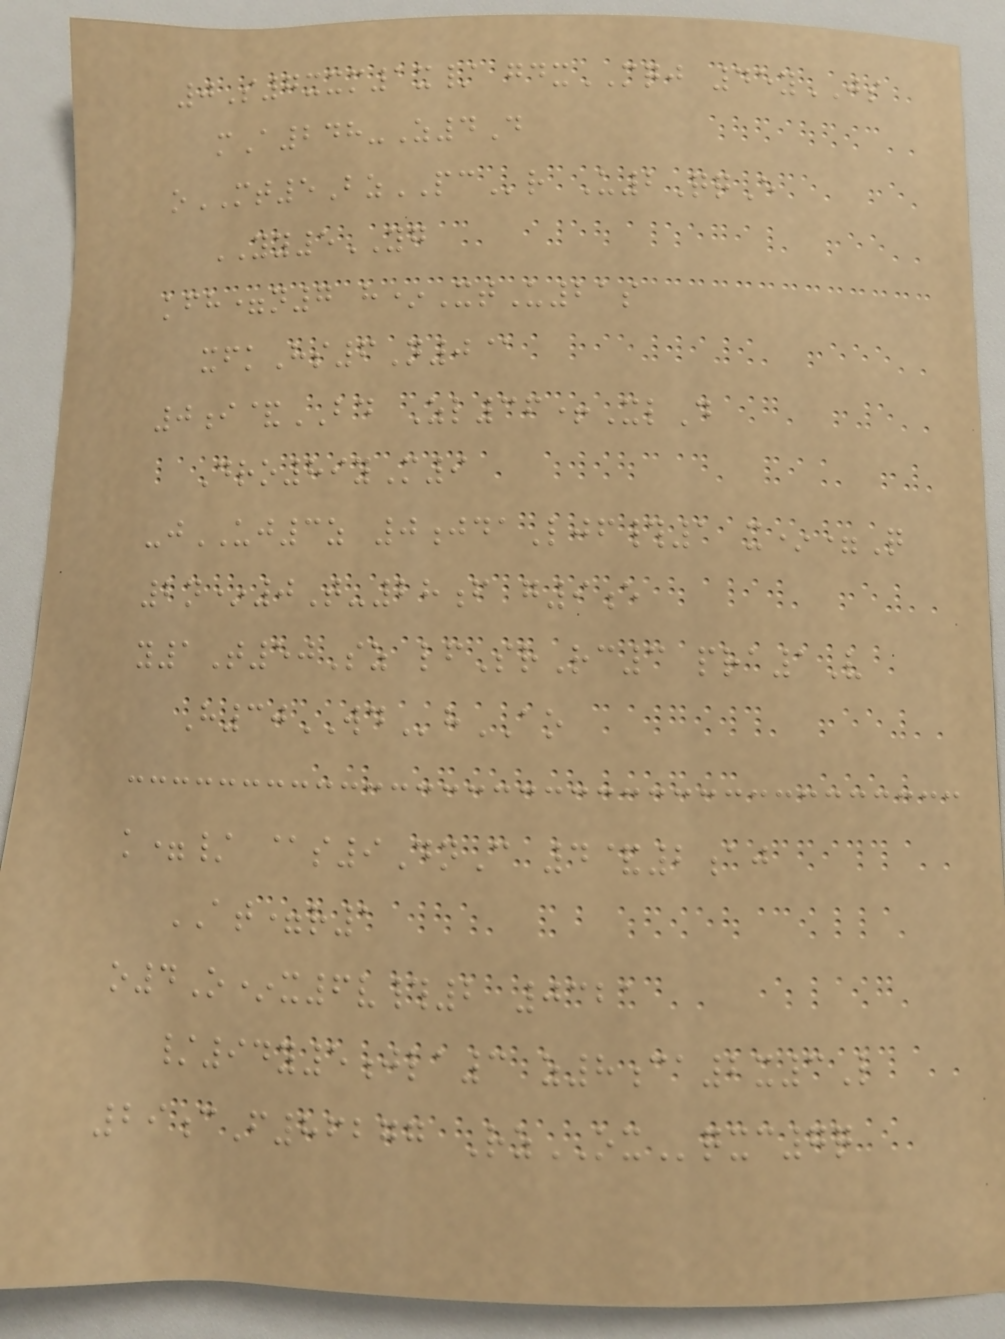0S7xxm1x/ gdxMQJ 45yJS
mA248-Z4D
oMT5BzPCr U2QqE
YY5YG
kfh=n7 h*XtU21s
xfkHs6N0@
0i&BD Zl36+XlD
Dro89yM9
-jUJ3z 0jdaLjf#1 x*=Q
2n*0T-28f g9e
y1T50Sz lfSrRc3 pra1V
H30WDhAO
k=/ @s9DnC 4&2aj
AT=r1
o4O*x6v#2 0321
/94y5jla3 z8ca2x3L
29cF86277 RzOXqxc7q
